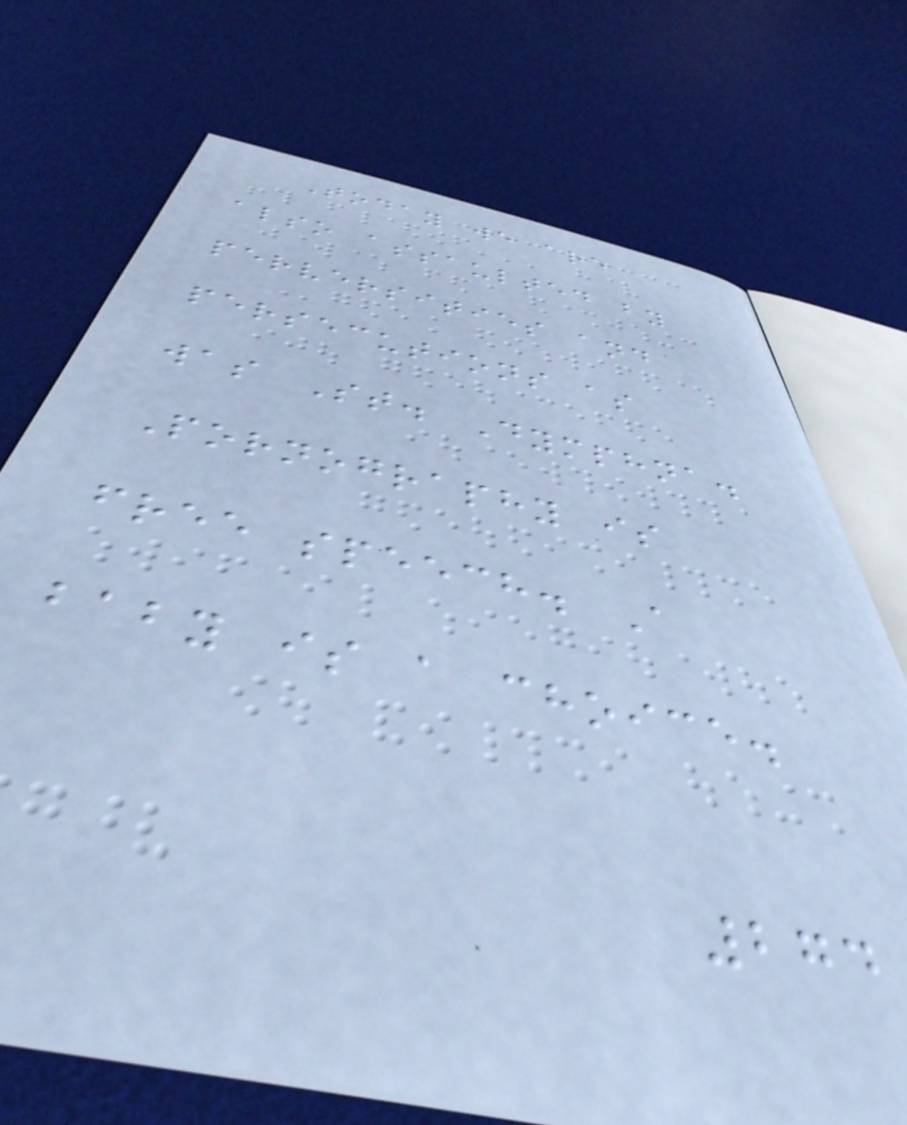Today we are
also assaulted by
perversities and
persecutions as
was St. Dymphna.
Pornography is
free speech. A
baby is a choice.
274
